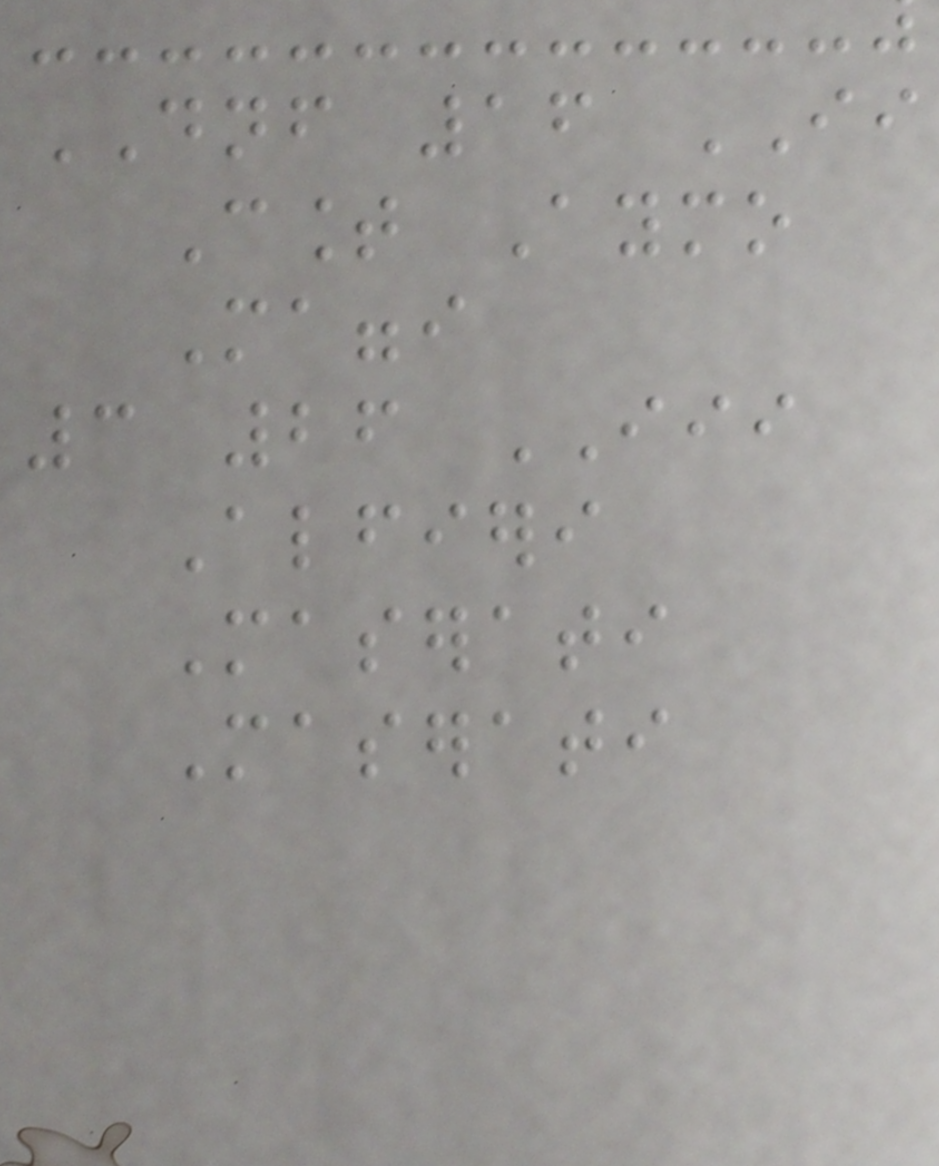DNF 16 II
Count Aymo
Maggi
3 26 III
Alfieri
Maserati
Maserati
